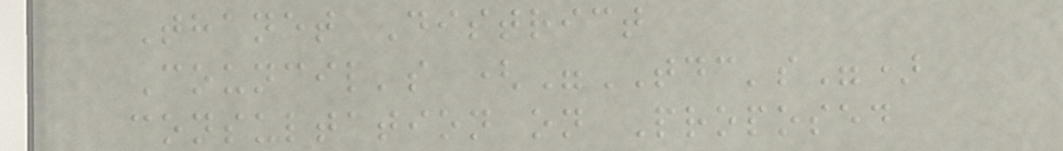Thanet District
Council's ("TDC's")
consultation on Proposed
